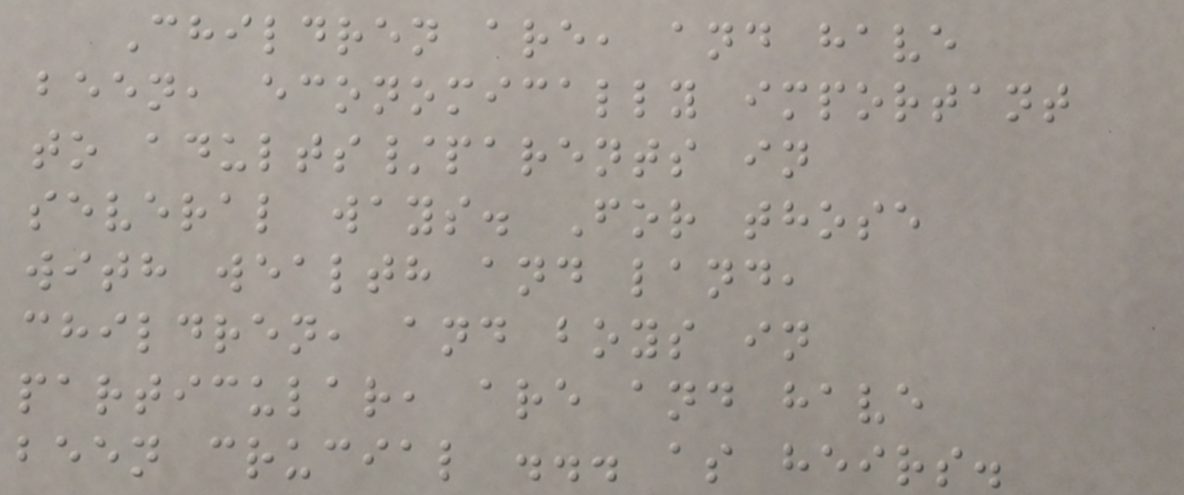Children are, and have
been, economically important
to adults/parents in
several ways. For those
with wealth and land,
children, and boys in
particular, are and have
been crucial ... as heirs.
